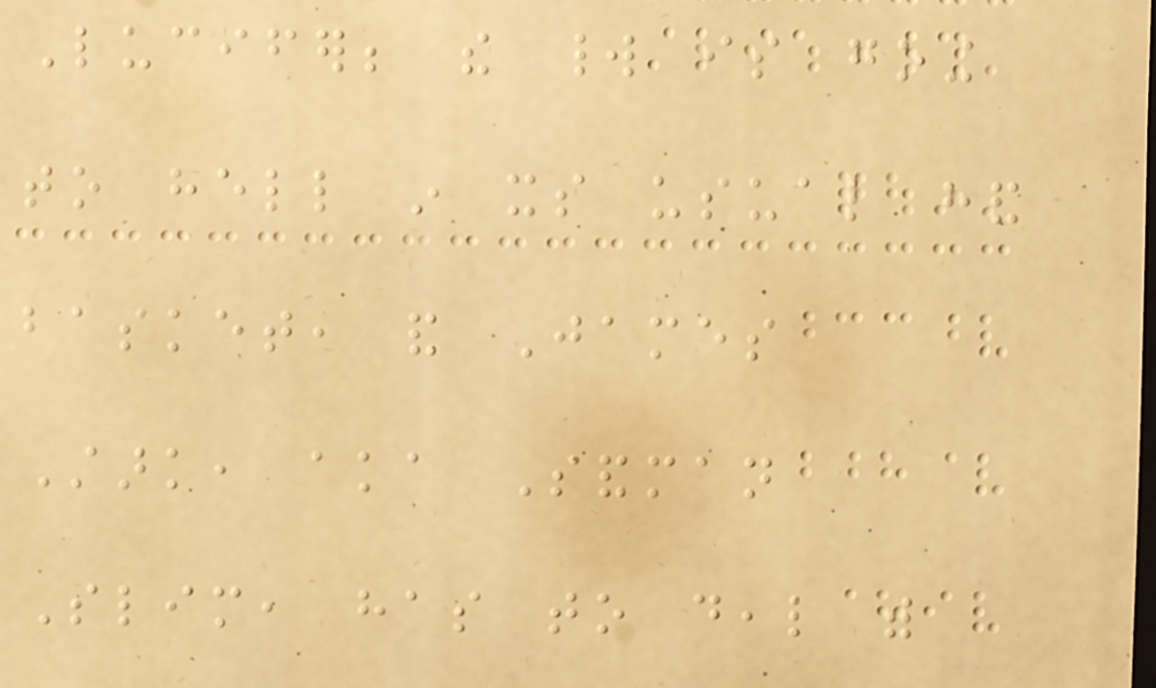Lucifer; the world is going
to hell in its usual hand
basket, and James
Stark, aka Sandman
Slim, has to deal with
